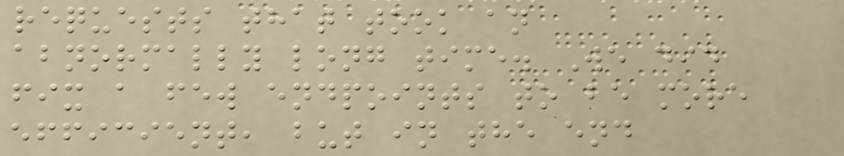requests that took an
abnormally long time. We did
fix a few endpoints to be more
efficient, but in the end
